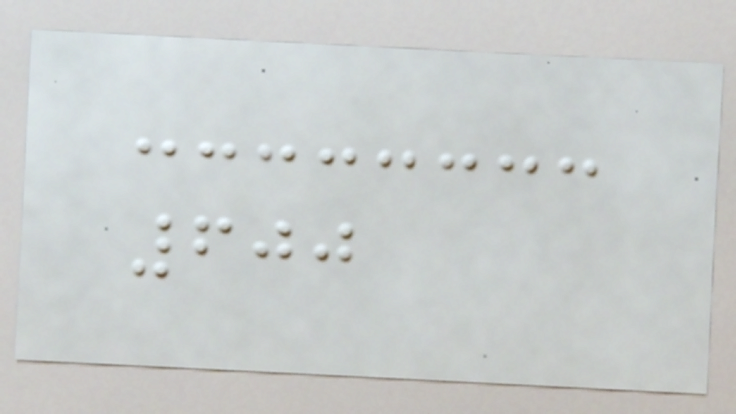600
